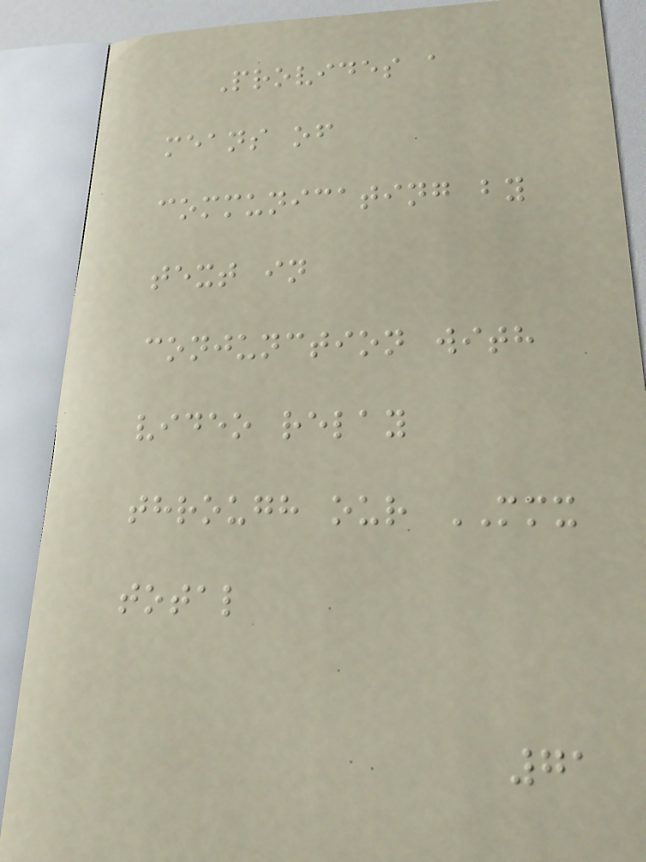Provides a
means of
communicating by
text in
conjunction with
video relay
through our MMX
total
71
